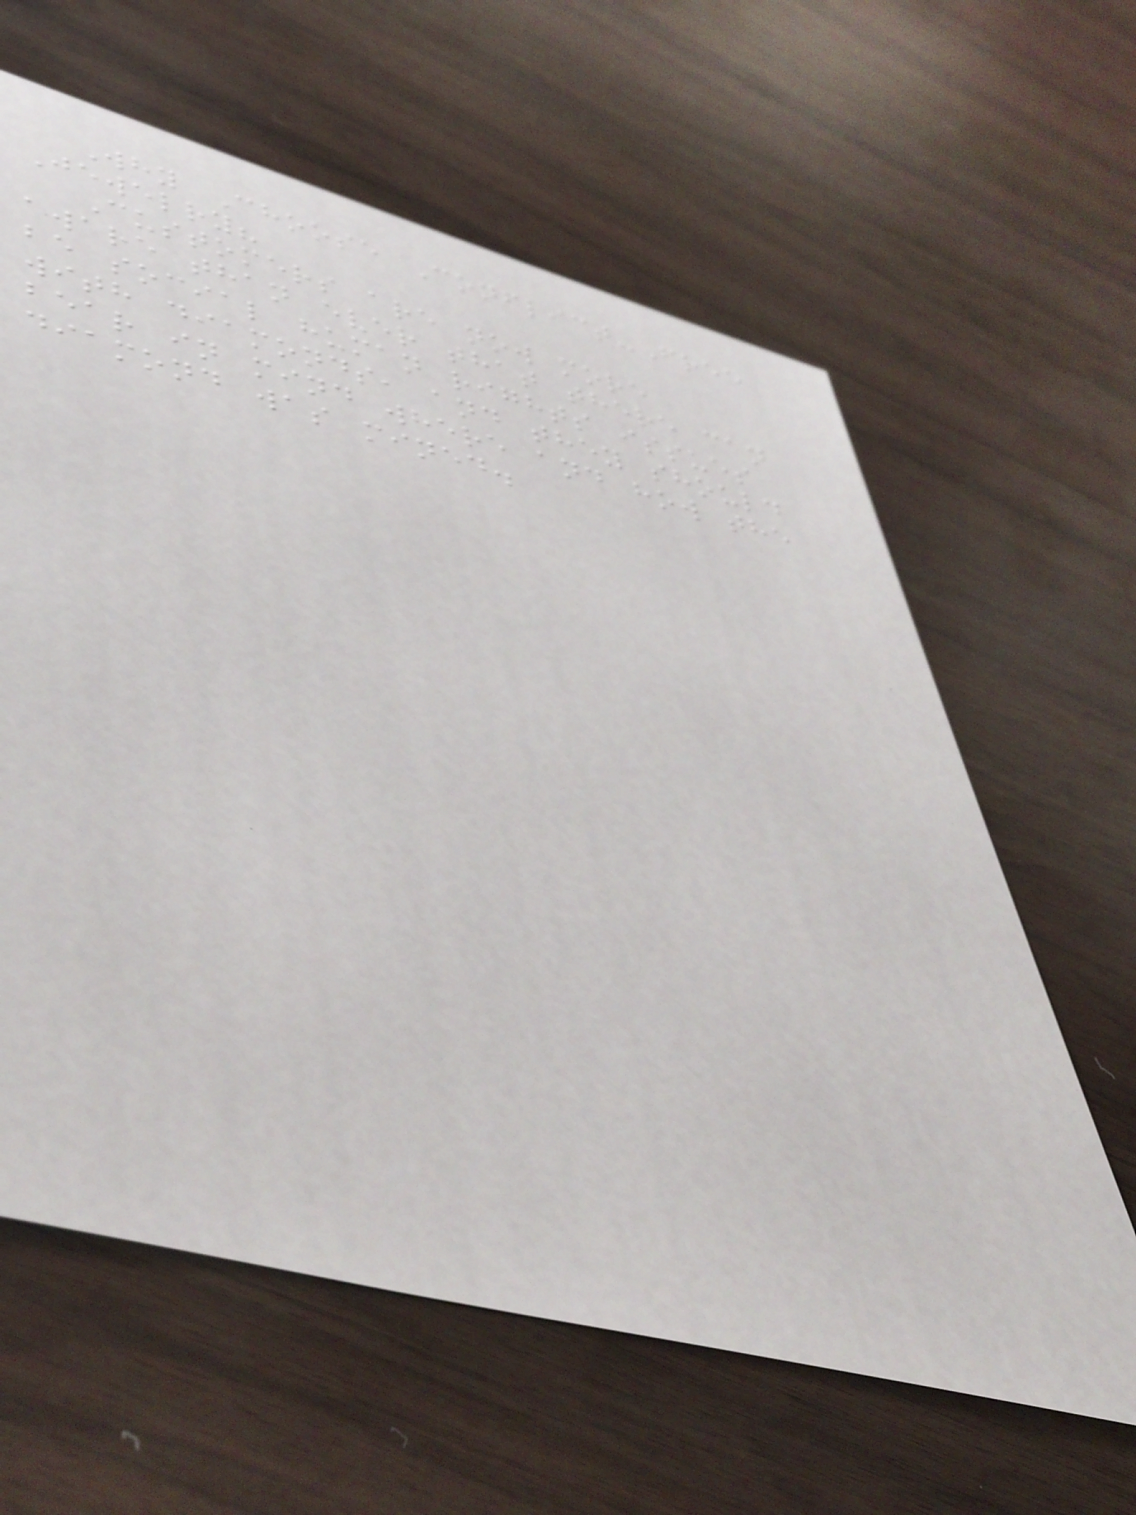Why Choose Conflict-Free
Jewelry?
Customers are now more
aware than ever that there can
be social human rights issues
with diamonds, and they should
bear in mind where and how the
diamond was mined.
